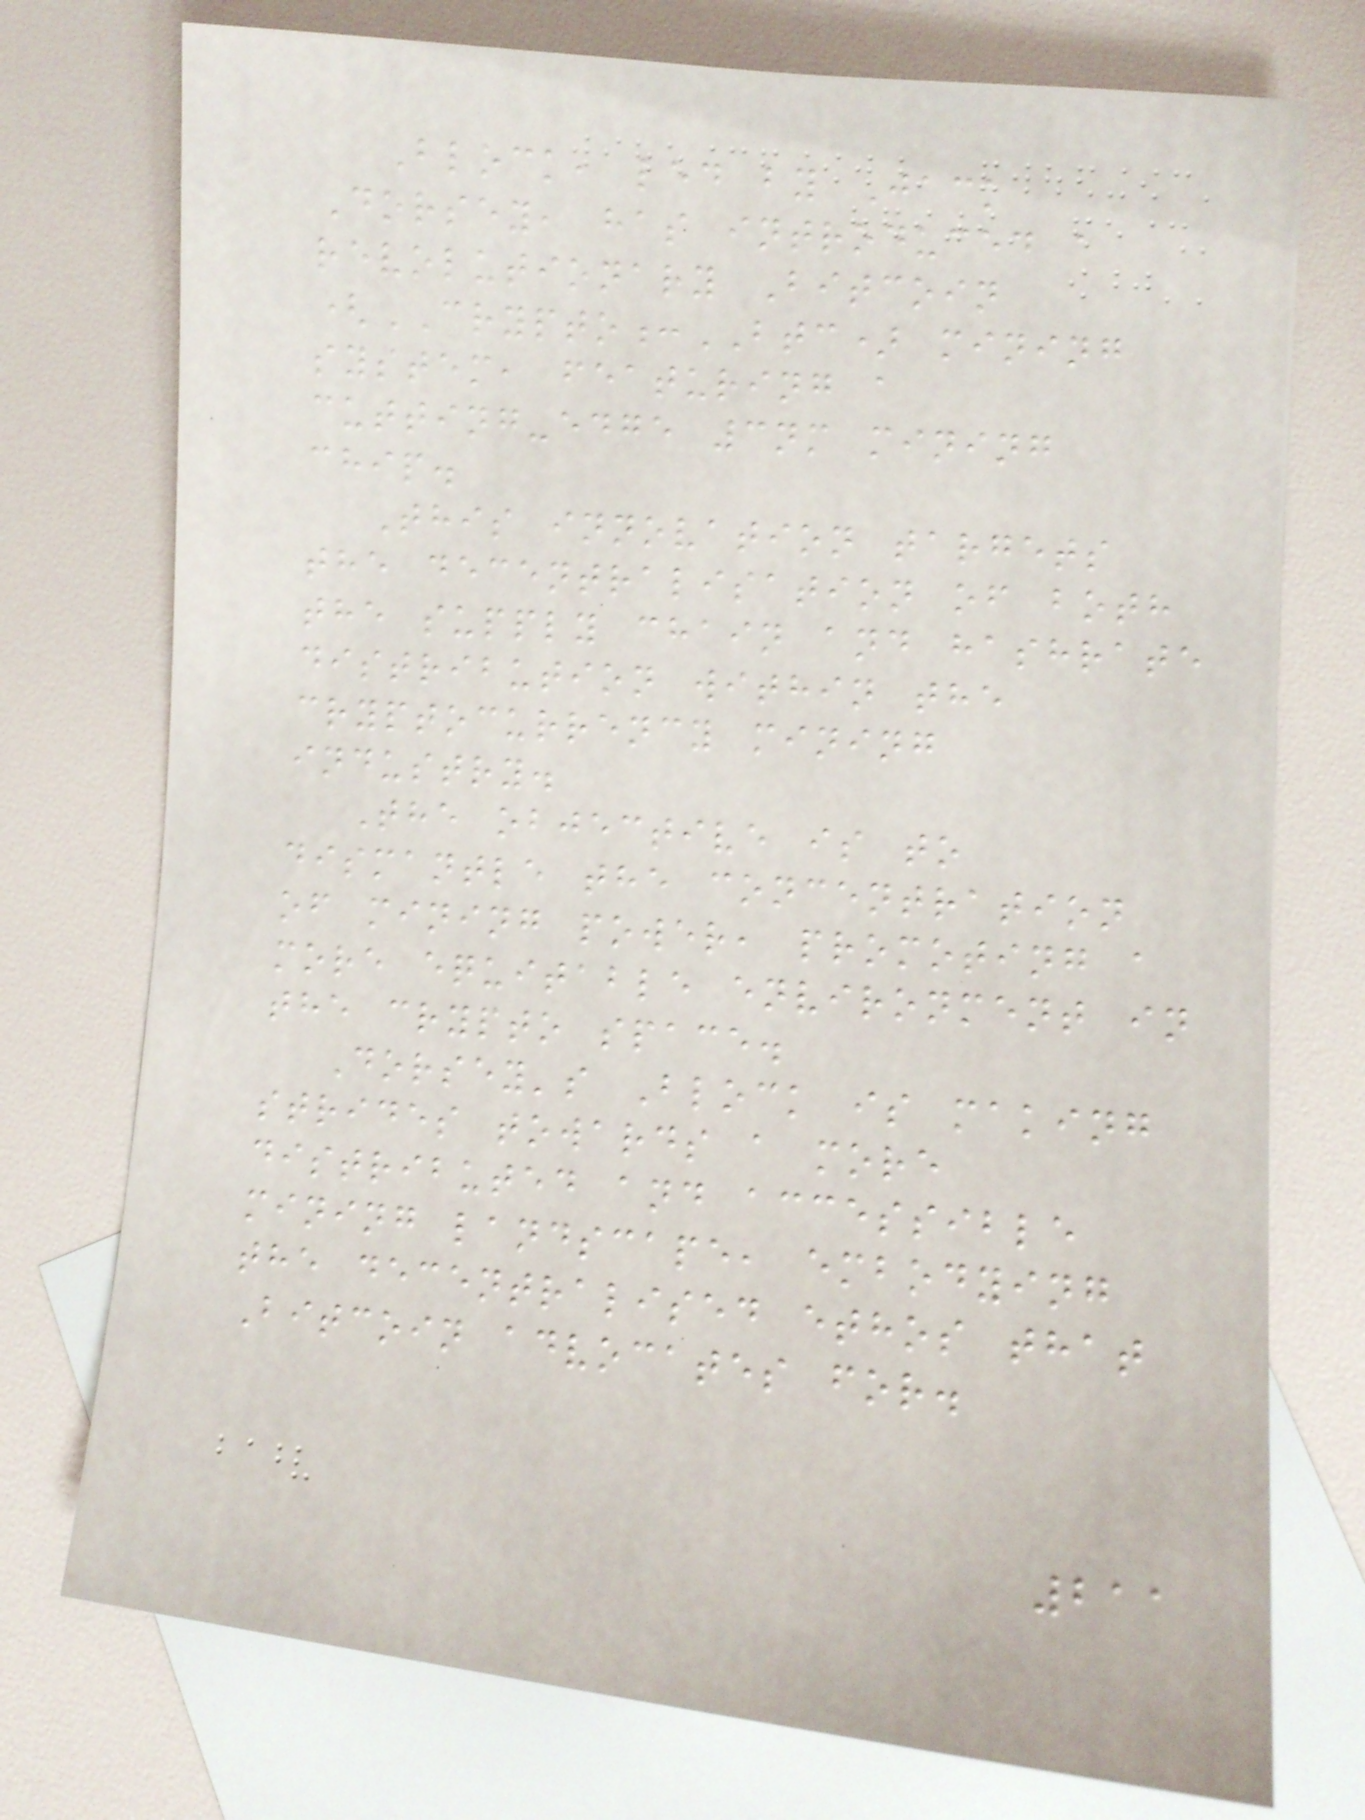Block, led by Jack
Dorsey, has introduced a
revolutionary Bitcoin
(CRYPTO:BTC) mining
system, featuring a
cutting-edge 3nm mining
chip.
This innovation targets
the decentralisation of both
the supply chain and hashrate
distribution within the
cryptocurrency mining
industry.
The objective is to
dismantle the concentration
of mining power, promoting a
more equitable environment in
the crypto space.
Dorsey's Block is making
strides towards a more
distributed and accessible
mining landscape, embodying
the decentralised ethos that
Bitcoin advocates for.
211
